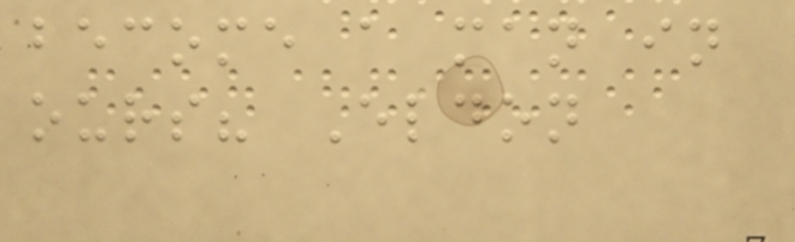become a man in
ours? Eldon
